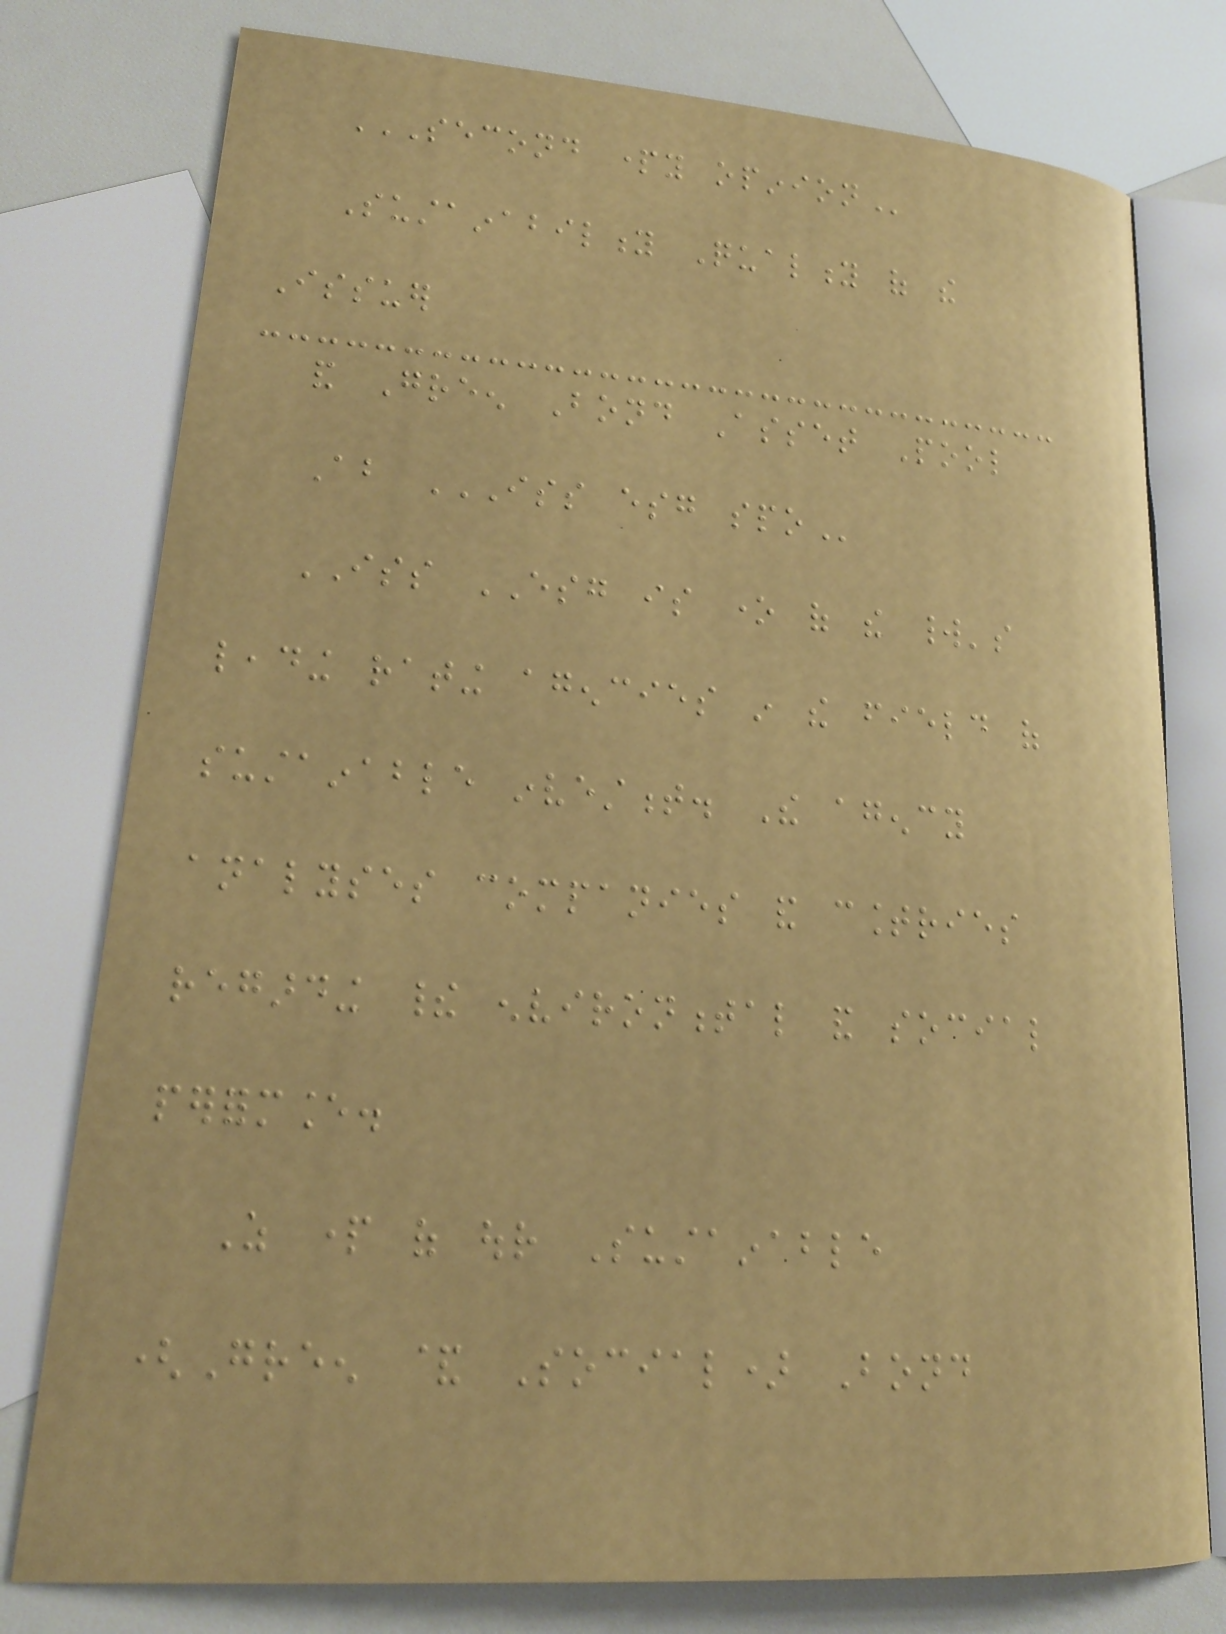SECOND PARTY OPINION
Sustainability Quality of the
Issuer
and Green Bond Asset Pool
About ISS ESG SPO
ISS ESG is one of the world's
leading rating agencies in the field of
sustainable investment. The agency
analyses companies and countries
regarding their environmental and social
performance.
As part of our Sustainable
(Green & Social) Bond
